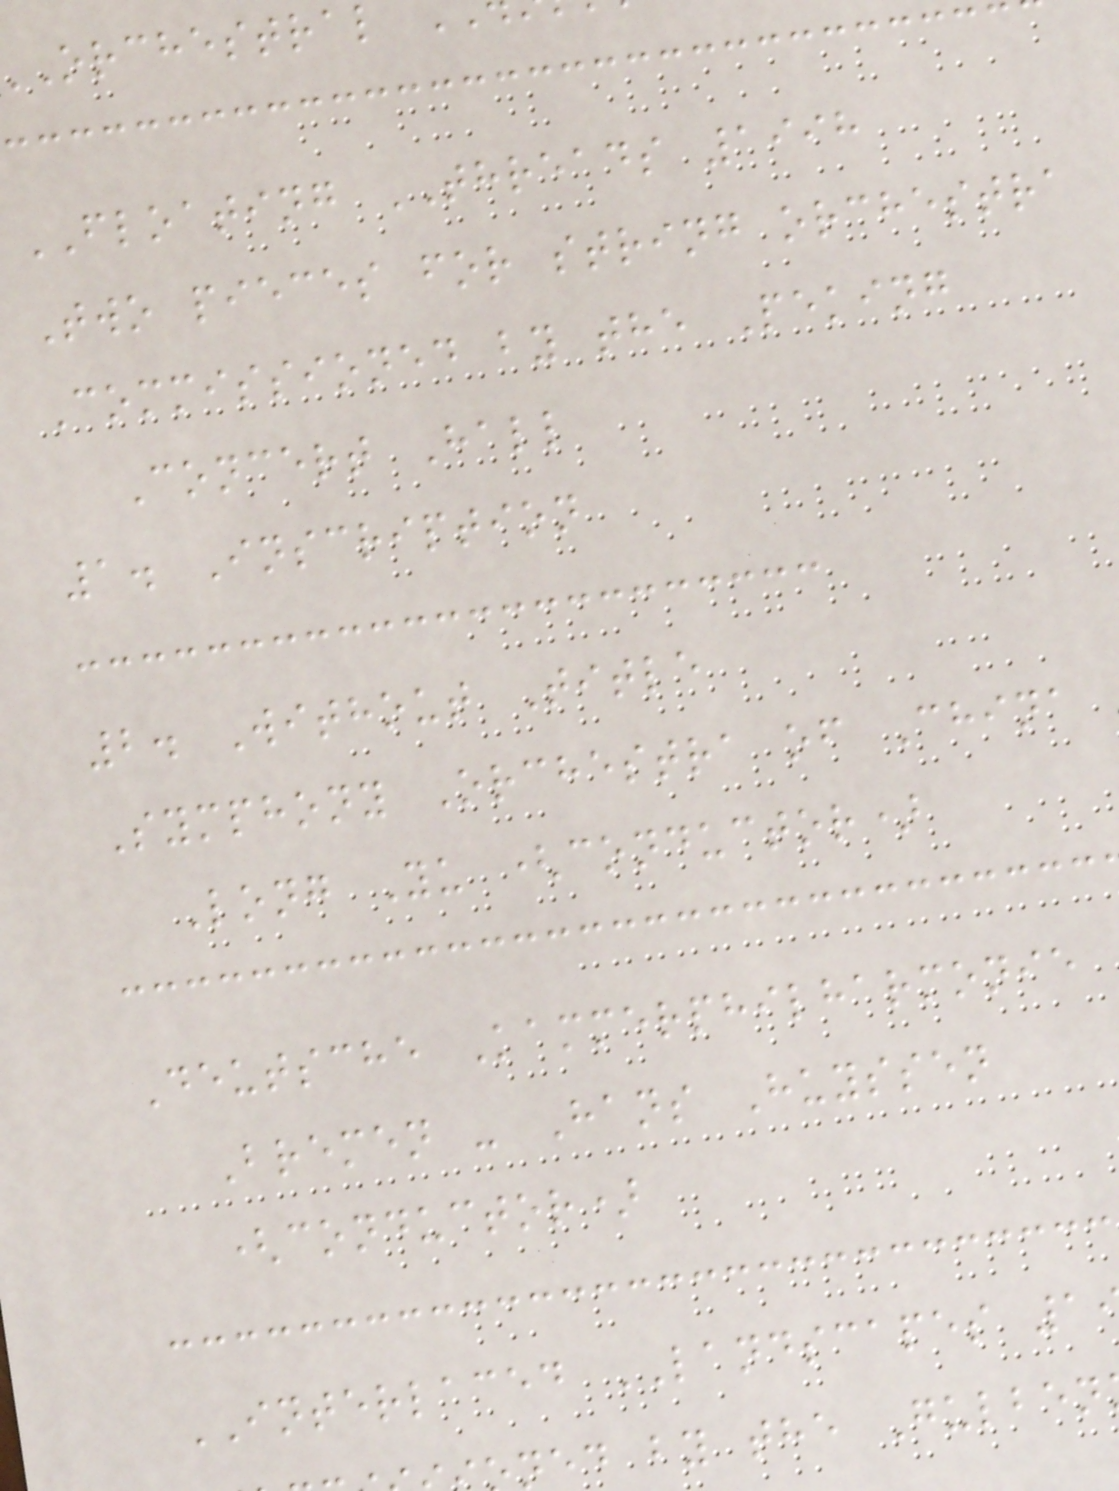orchestral
FLOATING THREADS 1998
Two pieces for string orchestra
Commissioned by the Peking
Concert Hall
1. Inscription
2. Without Title
Symphony Orchestra of China
Long Yu (conductor)
Deutsche Kammerphilharmonie
Bremen - Hans Huyssen
(conductor)
INTERLACED LANDSCAPES 1
ned by the Gulben
